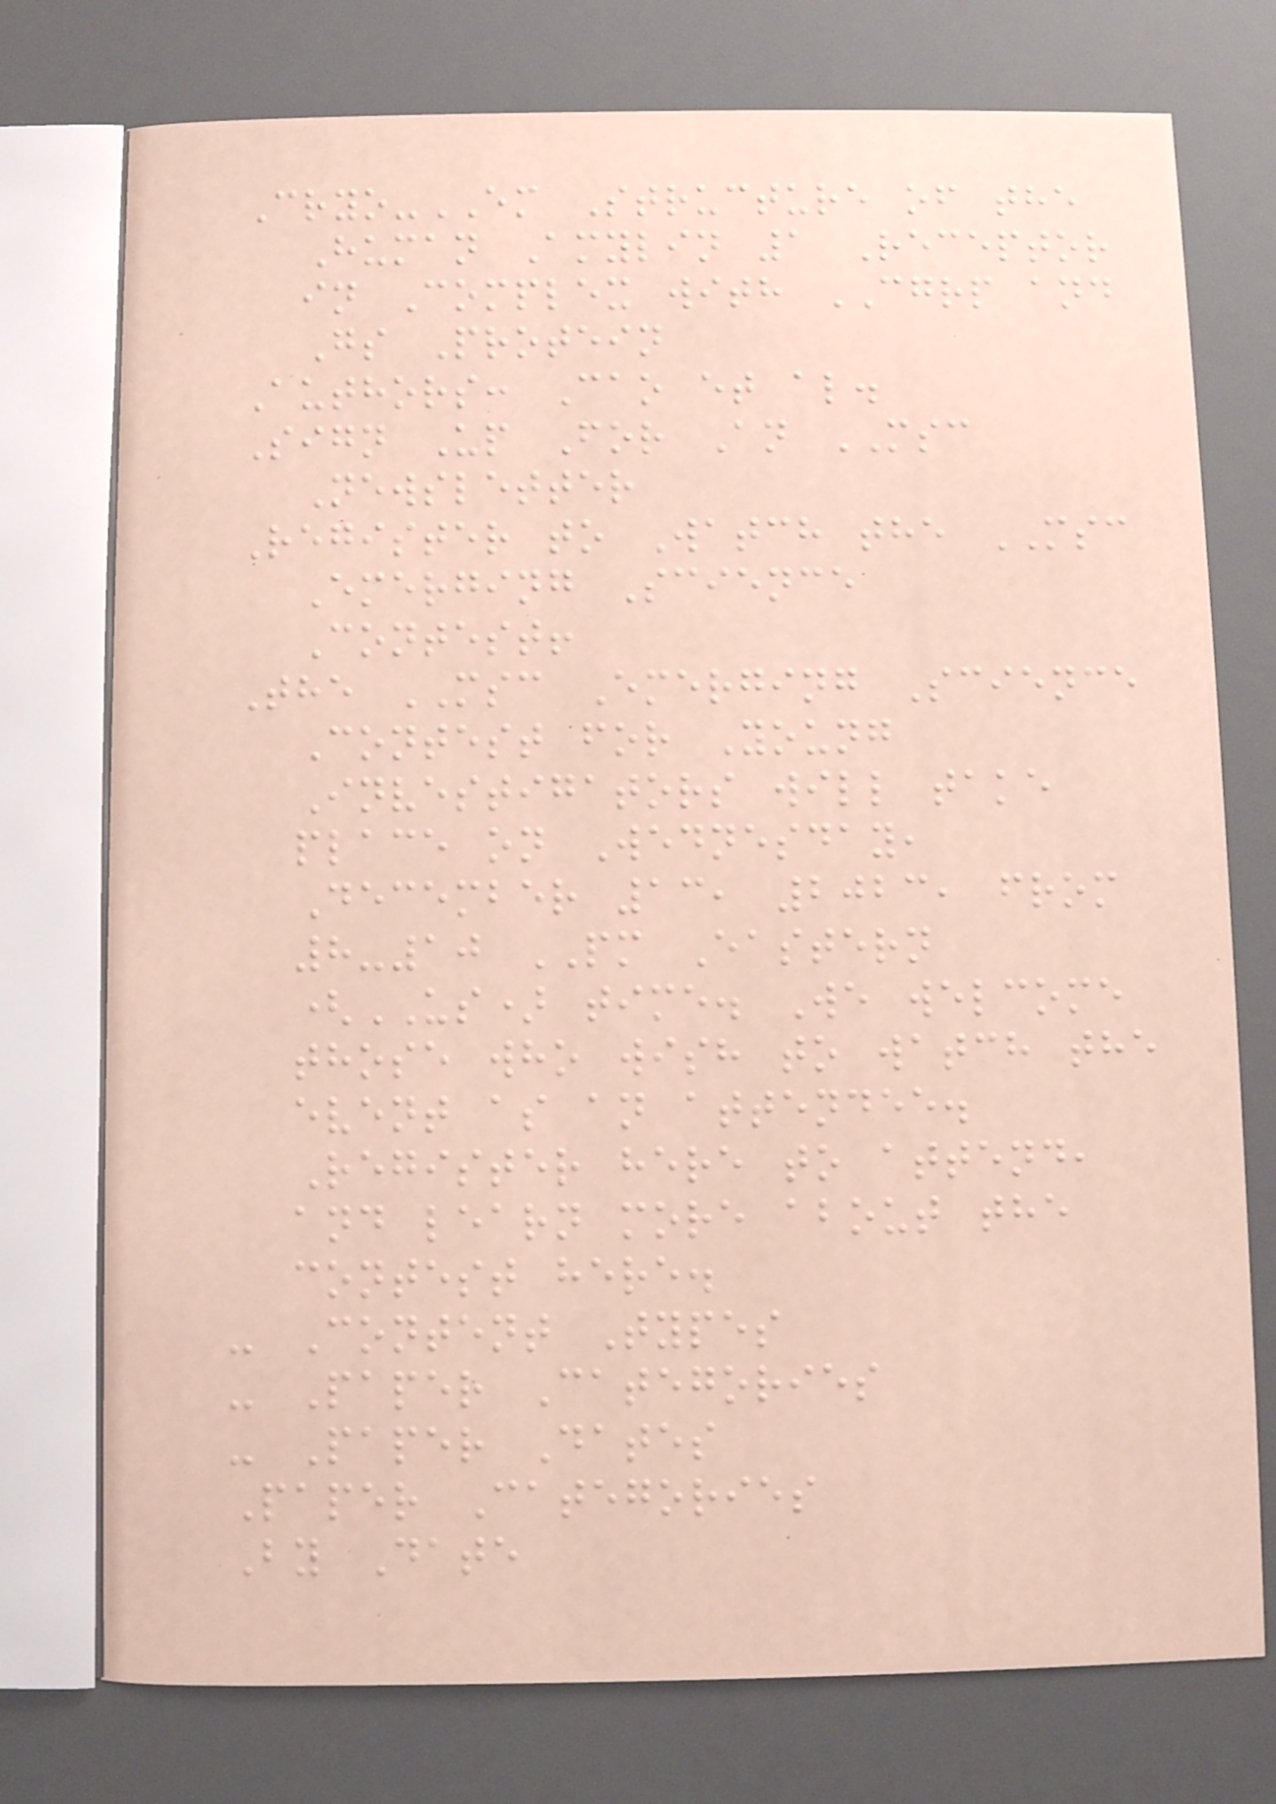Cryo-EM Structure of the
Human Amylin 1 Receptor
in Complex with CGRP and
Gs Protein
Authors: Cao et al.
Sign Up For An MSC
Newsletter
Register to Watch the MSC
Emerging Science
Contest!
The MSC Emerging Science
Contest for Young
Investigators will take
place on Wednesday,
December 13, 2023, from
8-10 PM Eastern
(US) time. We welcome
those who wish to watch the
event as an attendee.
Register here to attend,
and learn more about the
contest here.
- Content Types
- Paper Categories
- Paper Dates
Paper Categories
By Date
